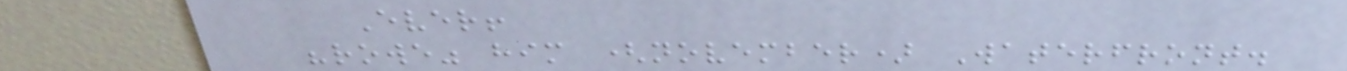Ever!
"rowe" him (november) Waterfront.
